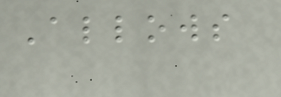Allows
